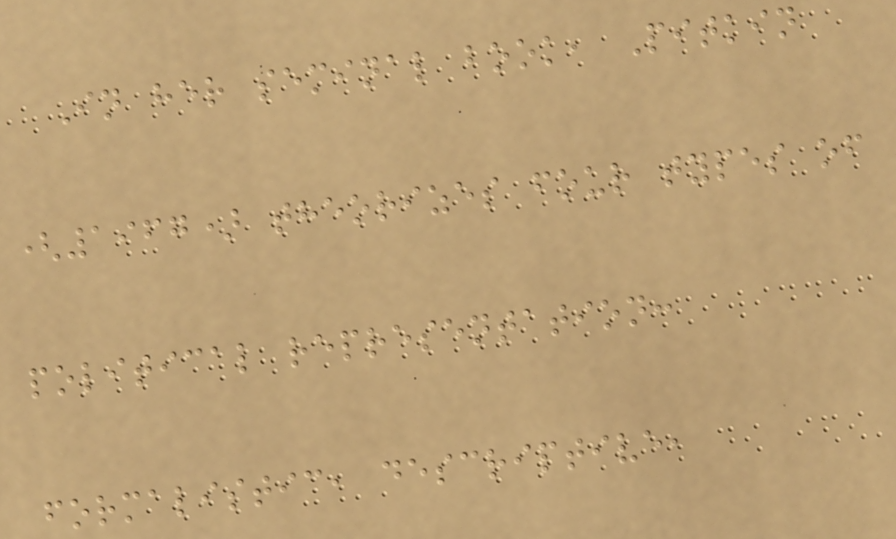In her seminal book, Pitkin
(1967) theorizes four types of
political representation:
formalistic, descriptive,
